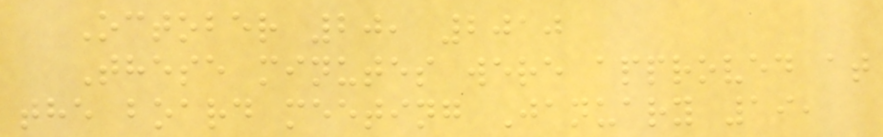October 20, 2010
These minutes were approved at
the board meeting January 19,
